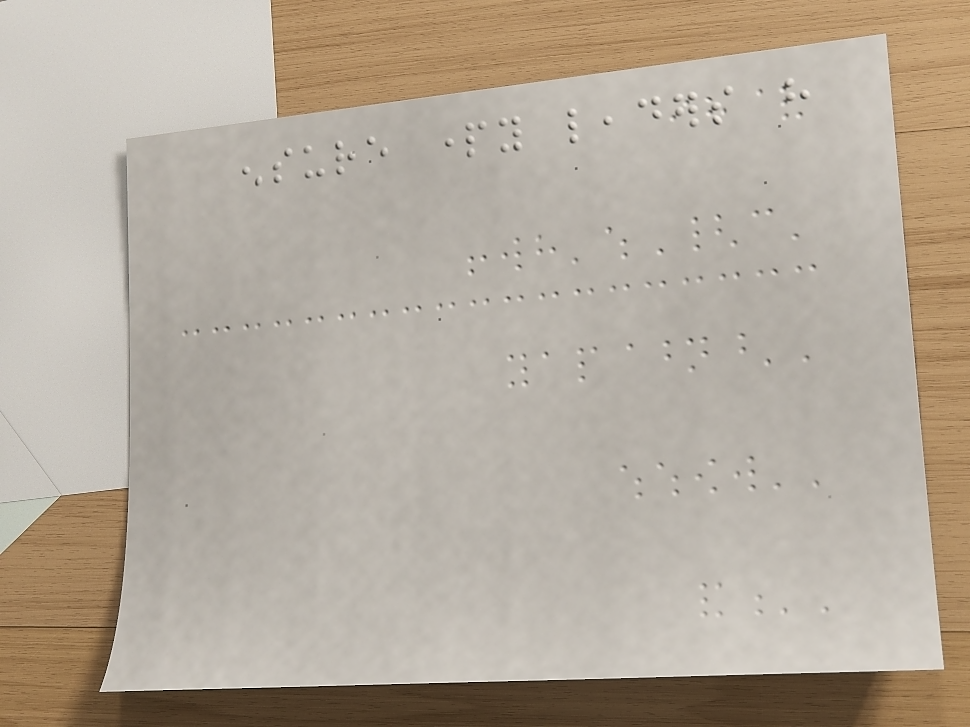ensure party leaders have
